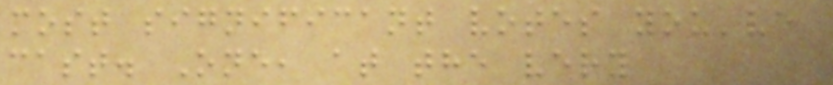most significant votes you've
cast. One, at the very
